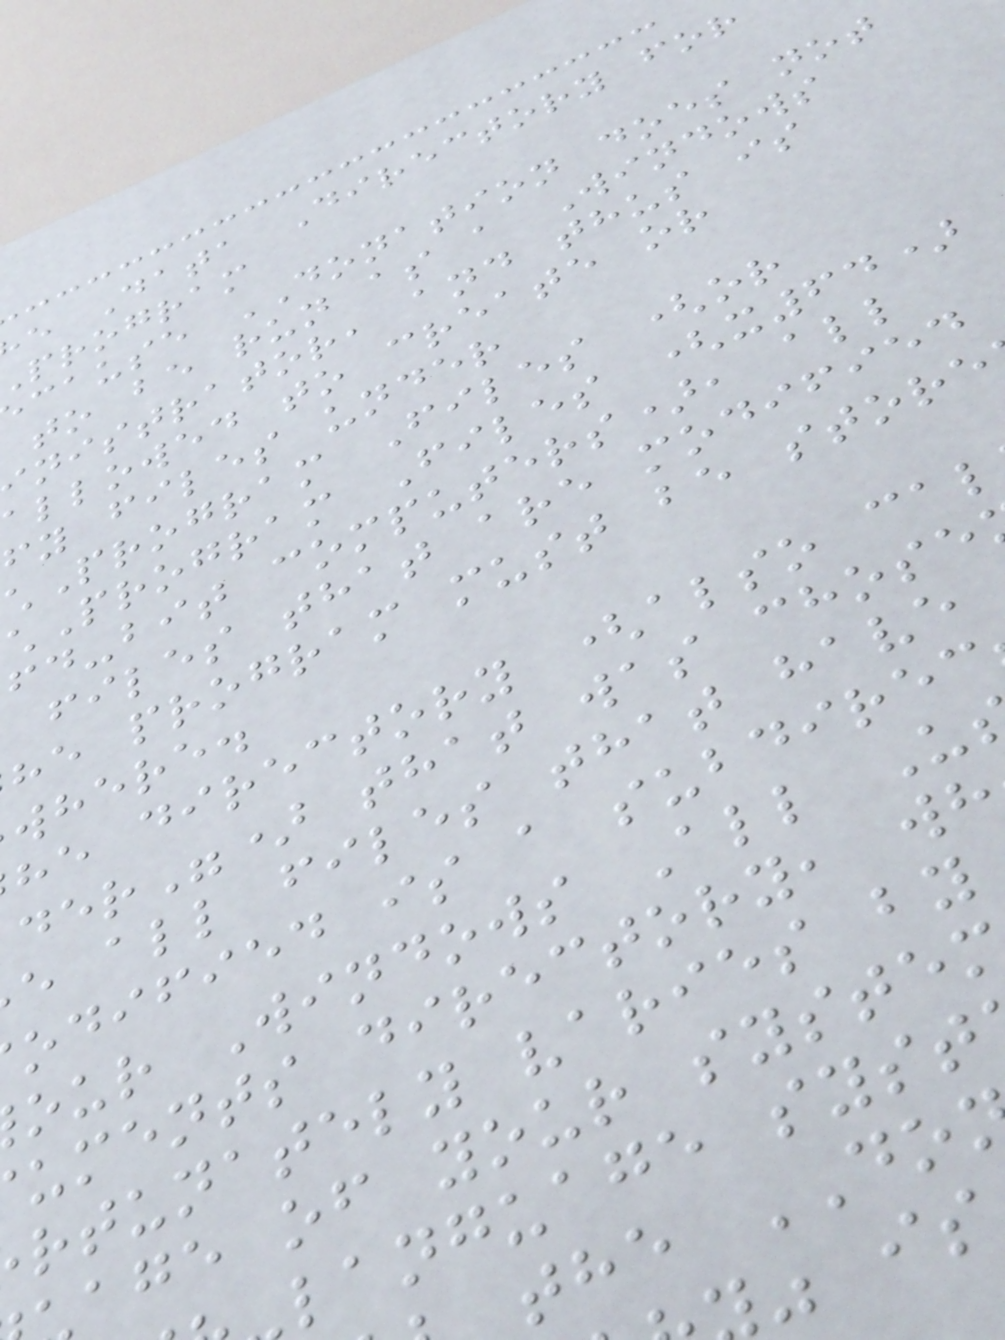e Data Directory for
program
cause DONATION does not
to be run as a Windows
nistrator, and thus is
allowed to create or
fy files under
Program Files (or
Program Files (x64)
fd-bit computers), all
files that are modified
he program must be store
where.
he directory (also cal
der") that was chose
e all files that have
odified is a subdirec
our Windows All U
uments directory, wh
rtunately varies by
age of your syste
language syst
the DO
